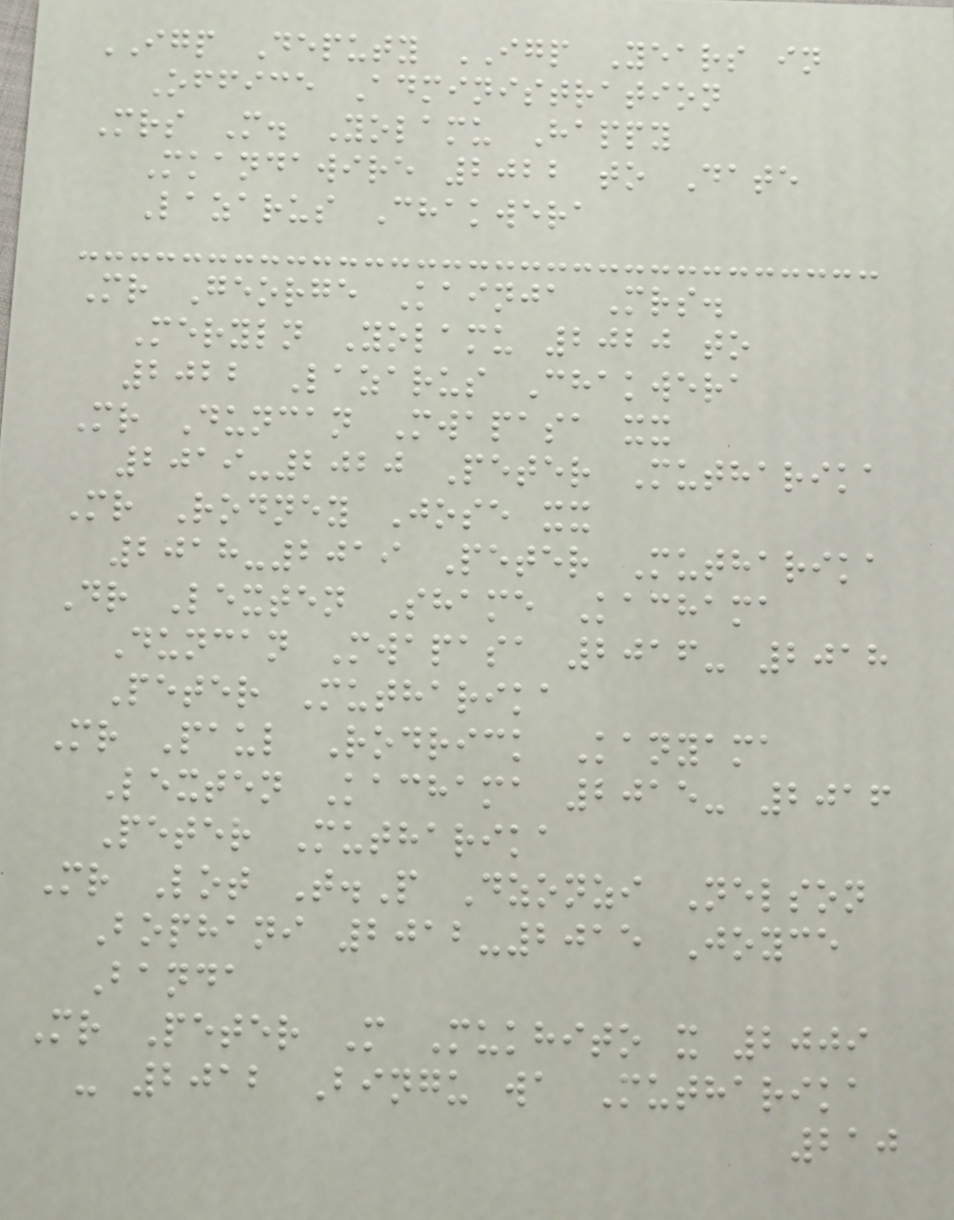IGP Deputy IGP Years in
Office Administration
Mrs M. Yolamu Happy
Mkandawire 2022 to Date
Lazarus Chakwera
Mr George Kainja Mrs.
Meryln Yolamu 2020 to
2022 Lazarus Chakwera
Mr Duncan Mwapasa xx
2019-2020 Peter Mutharika
Mr Rodney Jose xx
2018-2019 Peter Mutharika
Dr Lexten Shame Kachama
Duncan Mwapasa 2016- 2018
Peter Mutharika
Mr Paul Rodrick Kanyama
Lexten Kachama 2015- 2016
Peter Mutharika
Mr Lot T.P Dzonzi Nelson
Bophani 2012-2015 Joyce
Banda
Mr Peter M Mukhito x 2009
- 2012 Bingu wa Mutharika
210
